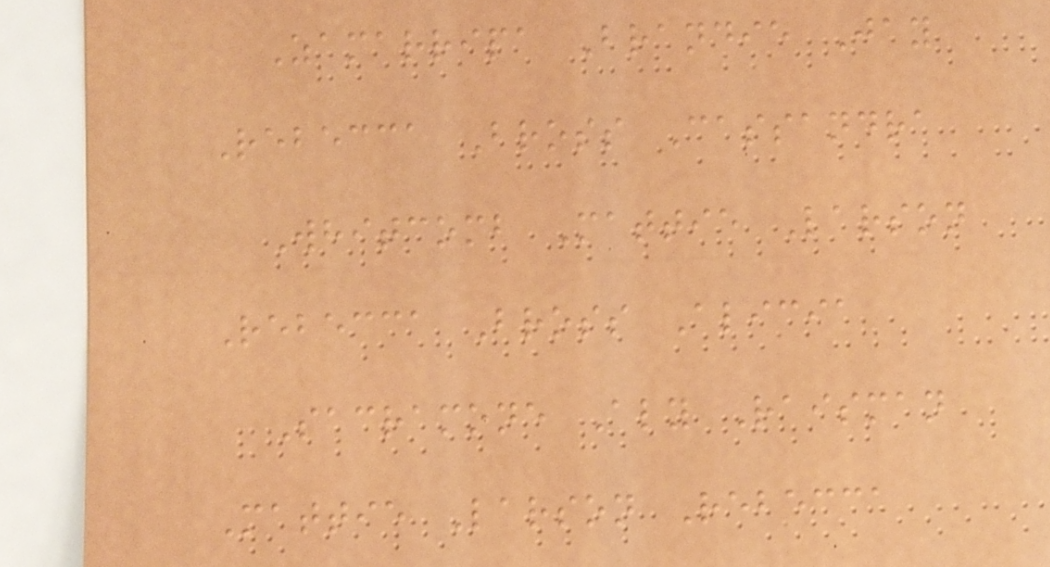Zamarripa Brandie Jay
Rebecca Bross Cassandra
Whitcomb Mattie Larson
Rebecca Bross Alicia
Sacramone Aly Raisman
Mattie Larson Rebecca
